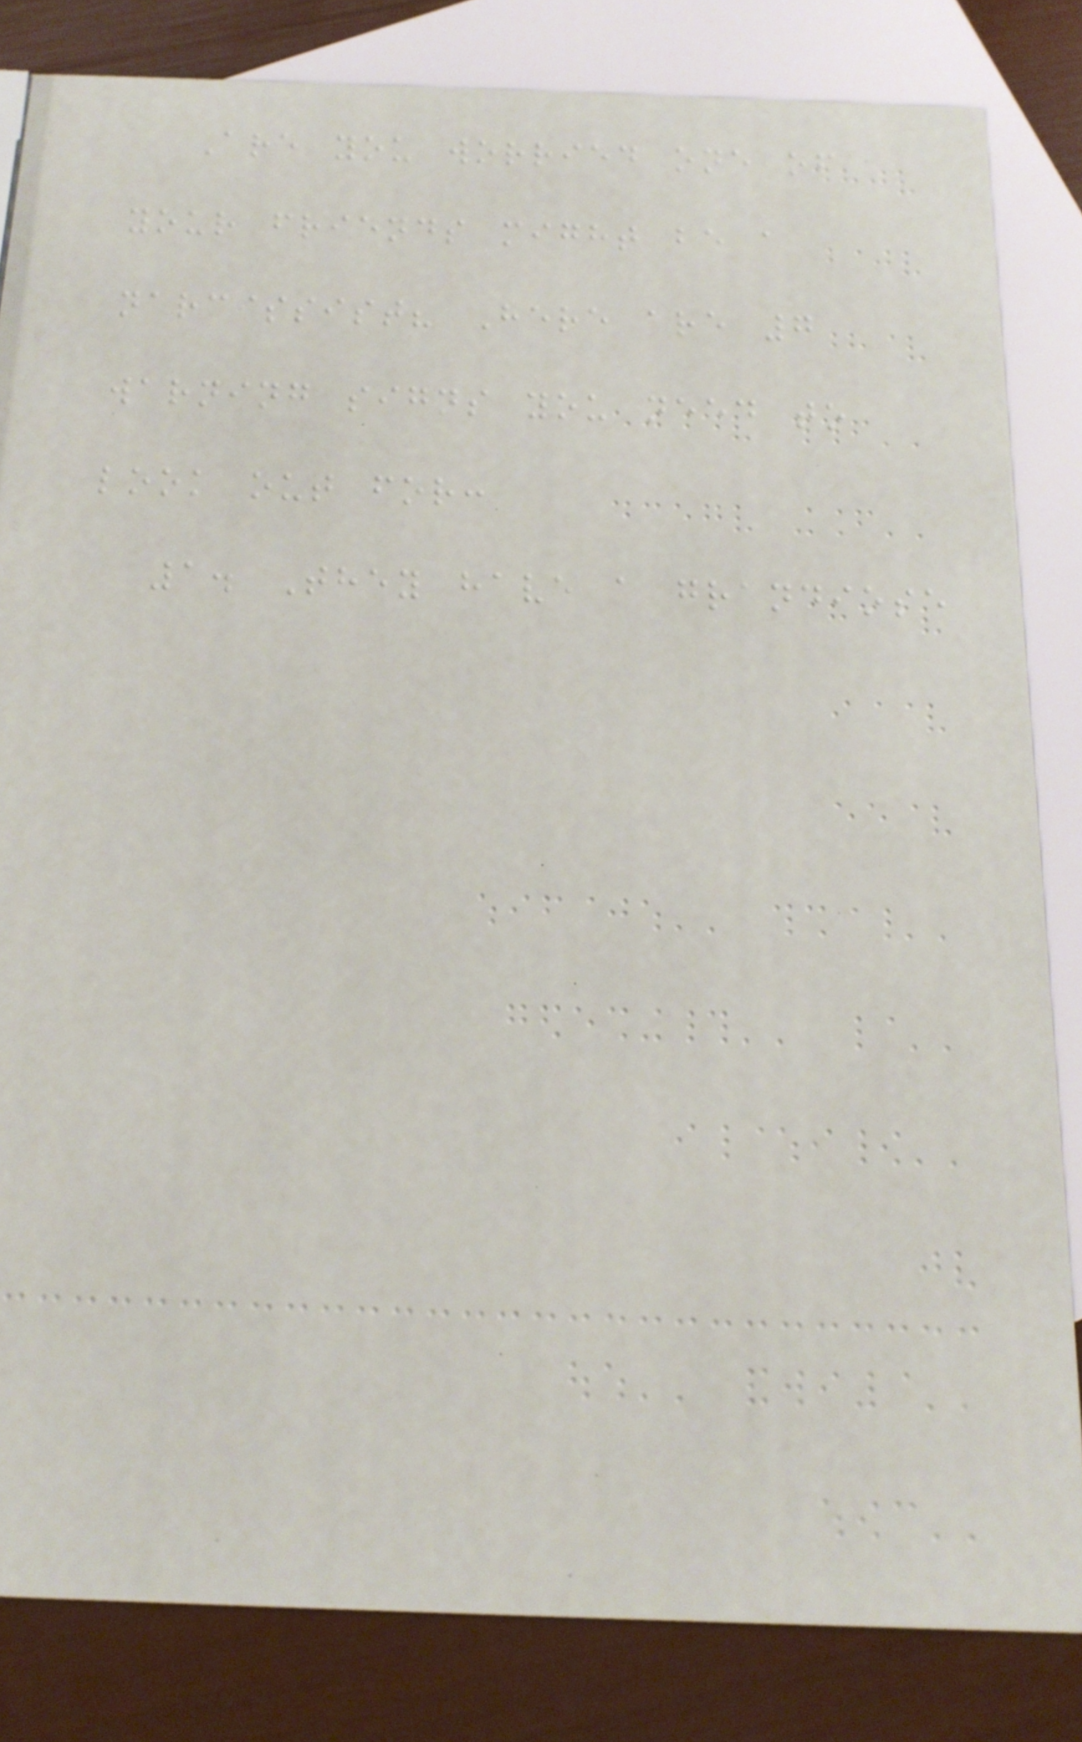Are you worried one of
your friends might be a
narcissist? Here are 7
warning signs you need to
look out for:
1. They have a grandiose
